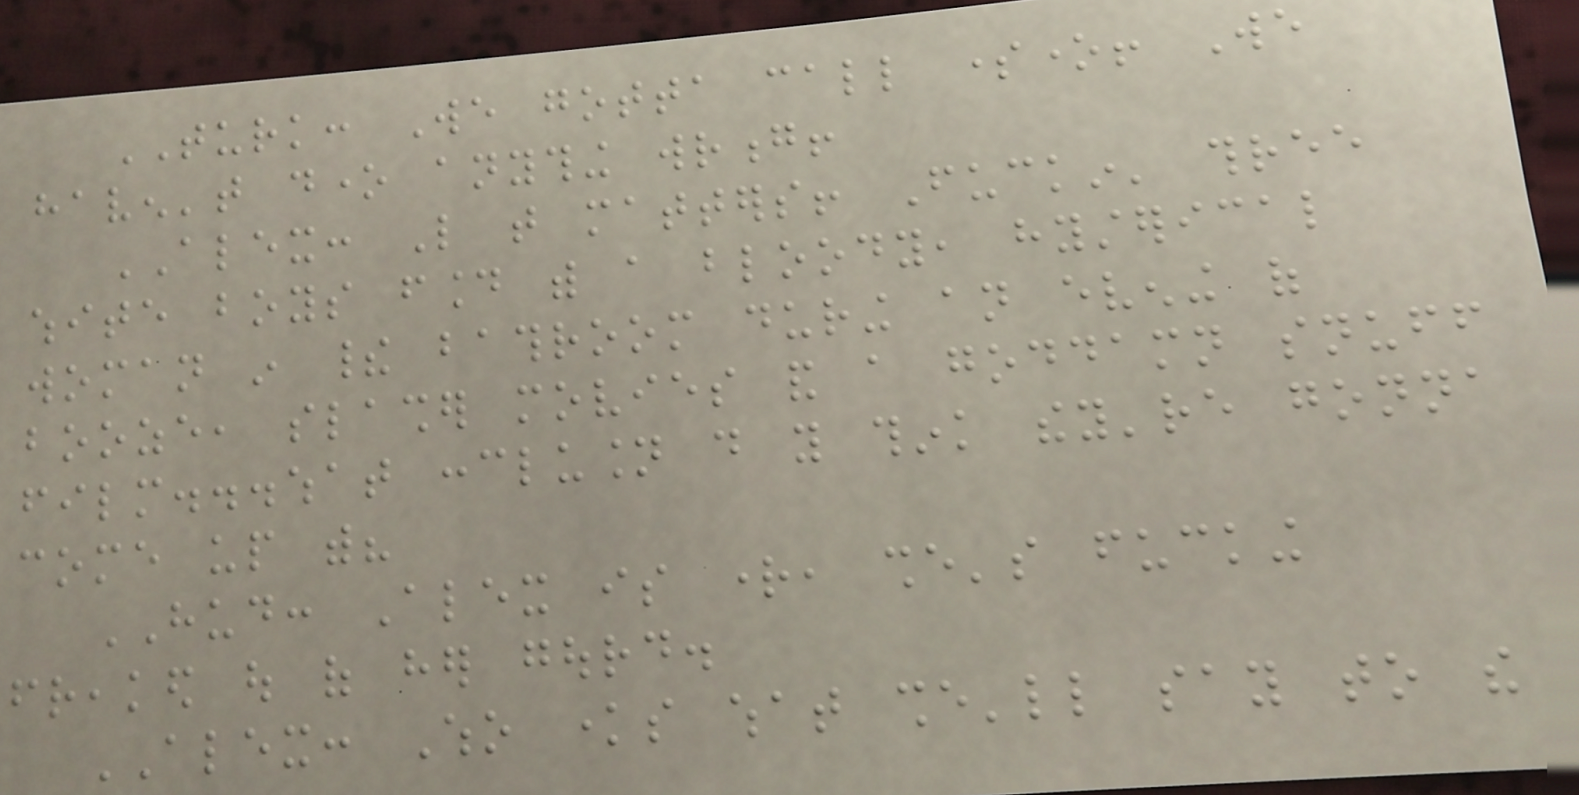TURK: We gotta call someone! We
haven't done anything wrong!
ALEX: Like that matters! Fuckin' three
white boys found with a bloody, hysterical
woman in their bathroom during an evening of
booze, slasher movies and a goddamn snuff
film...what conclusion do you think they're gonna
come up with?
HUD: Alex is right, she's fucking
freaked out of her gourd.
ALEX: Who knows what she'll say to the
